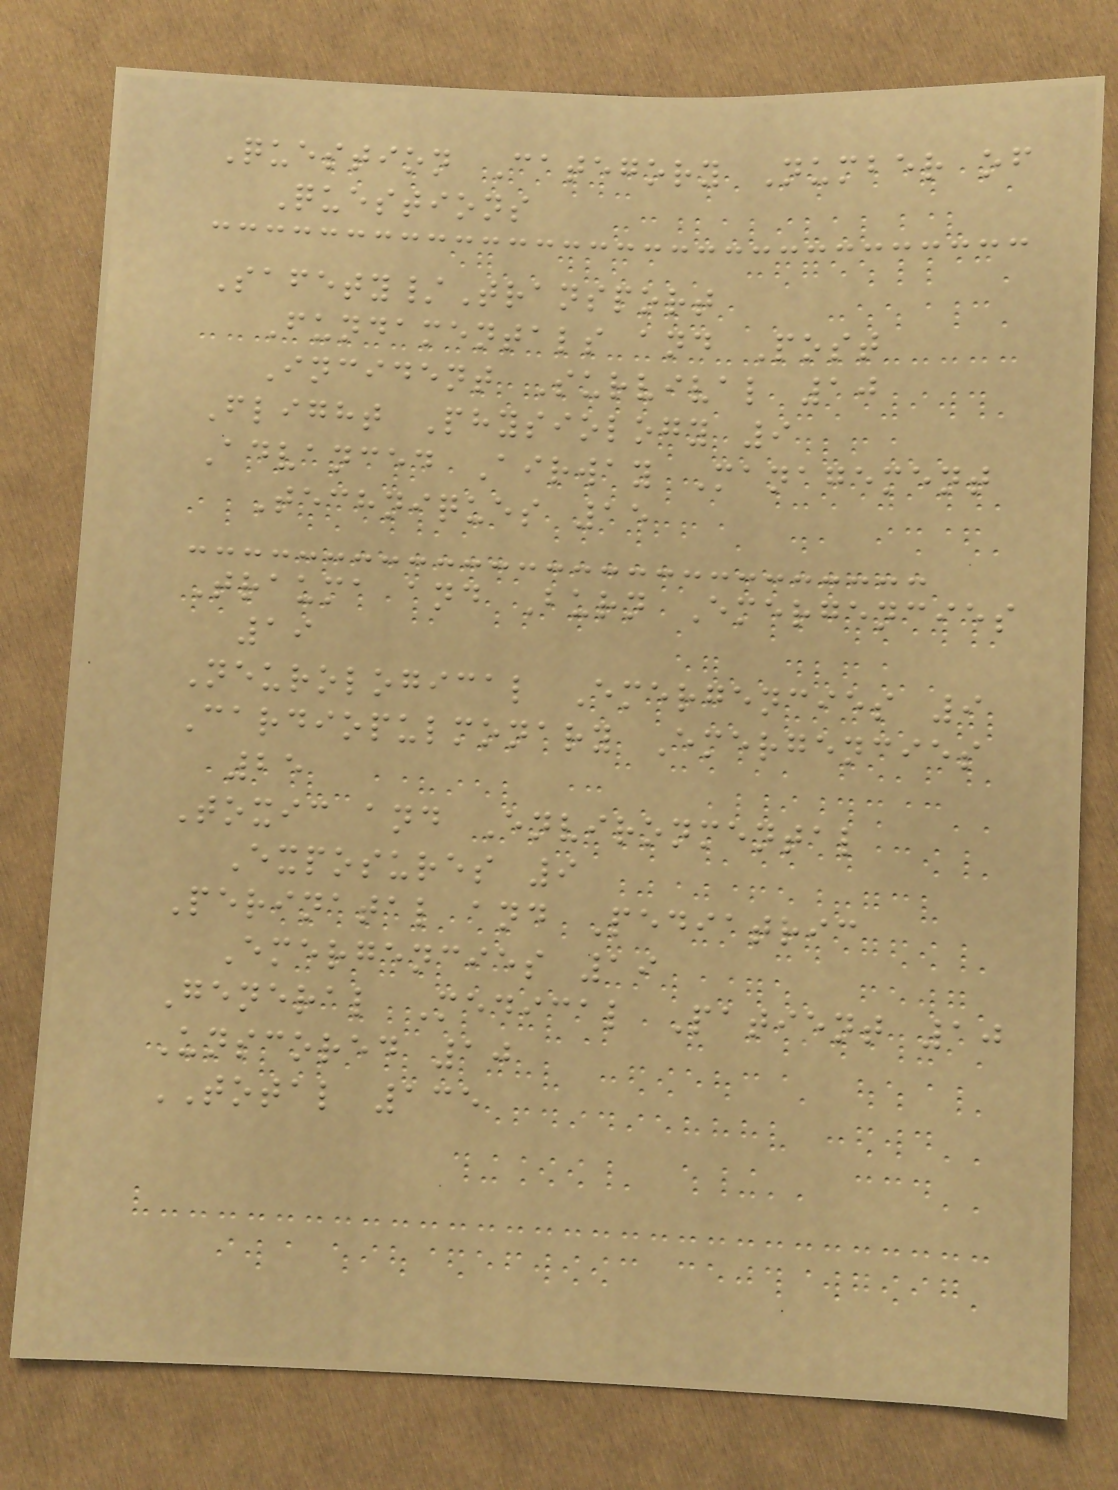Question Category Number of
Questions
Safety/Transport
Fundamentals and Post
Incident Survival 10
Flight Physiology 9
Advanced Airway Management
Techniques 15
Trauma and Burn Emergencies
19
Neurological Emergencies 9
Cardiopulmonary Emergencies
25
Toxic and Environmental
Exposures 9
Perinatal and Pediatric
Emergencies 19
General Medical Patient 10
Unscored 10
TOTAL 135
